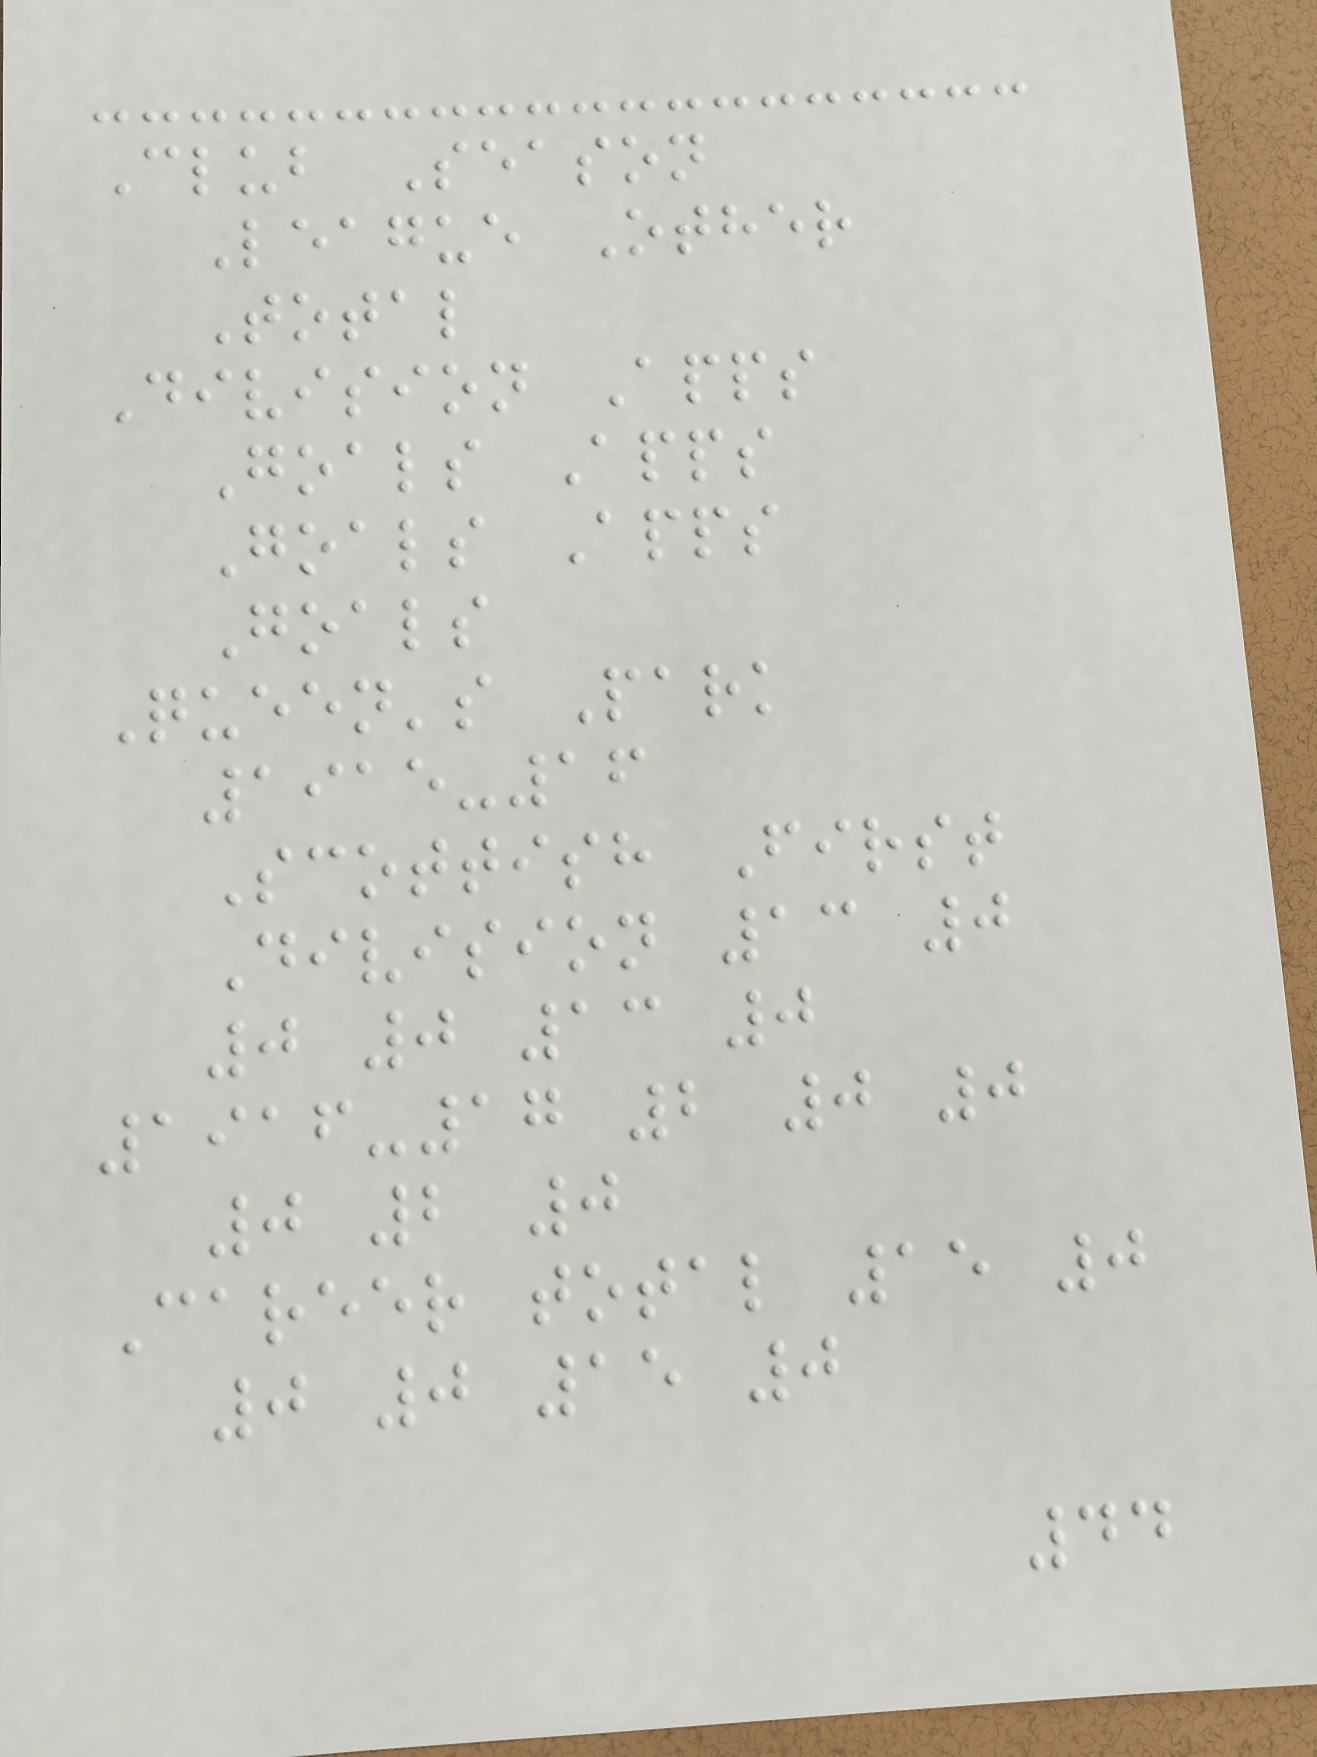Club Season
League Other
Total
Division Apps
Goals Apps
Goals Apps
Goals
Queen's Park
1915-16
Scottish First
Division 13 0
0 0 13 0
1916-17 2 0 0
0 2 0
Career total 15 0
0 0 15 0
44
